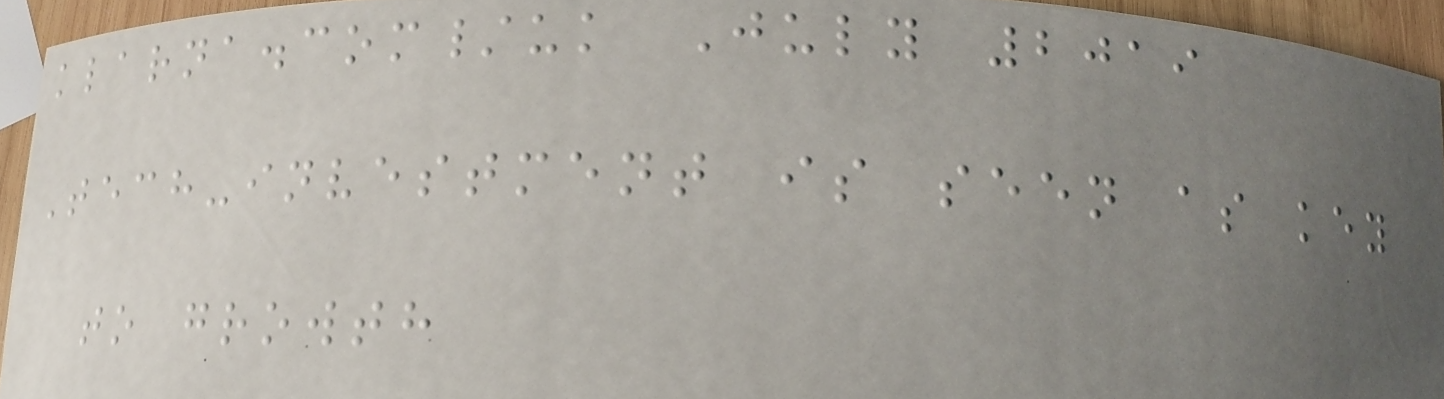klarna.com/uk July 2019
Tech-investment is seen as key
to growth
